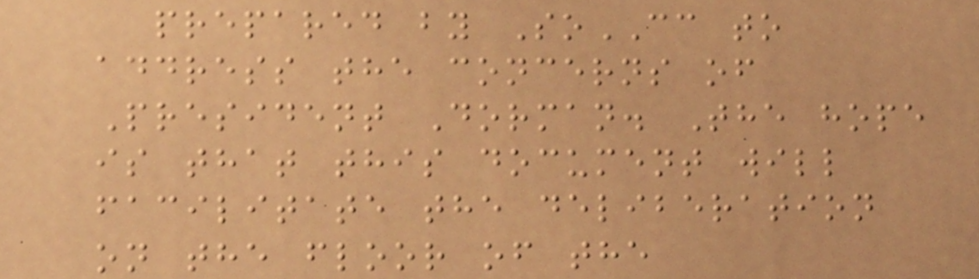prepared by SoCC to
address the concerns of
President Dorman. The hope
is that this document will
facilitate the deliberation
on the floor of the
